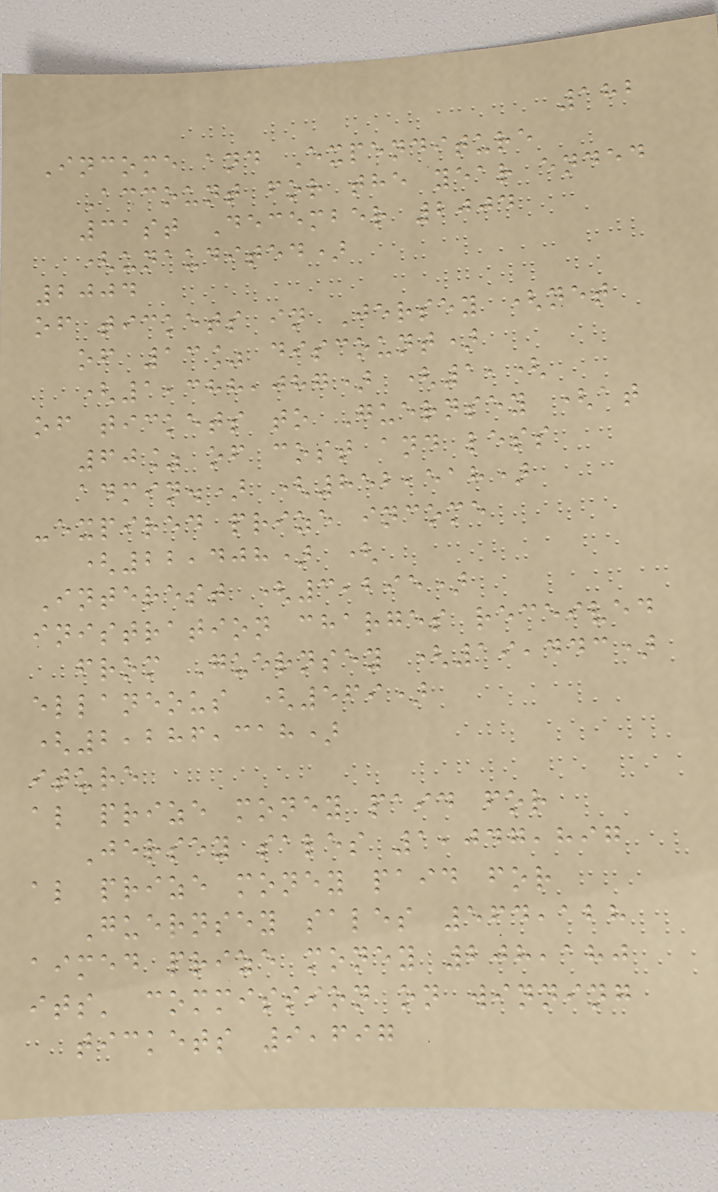182
Income and Expenditure
Account for the year ended
31st December 2004
(unaudited)
2004
of tickets in Jersey (net
of 13% discount)
(1,388,087) (1,(
of tickets to Guernsey (at
60% of cost and less
admin.) (852,518)
-expired prize income
(22,408) (
Interest (3,295)
inistration charges received
from Guernsey (19,443)
ellaneous (569)
(2,286,318)
iture
al prize money paid for
Jersey sales 1,047,897
al prize money paid for
Guernsey sales 564,128
aimed prize money 208,180
its' commission on winning
tickets 9,697
